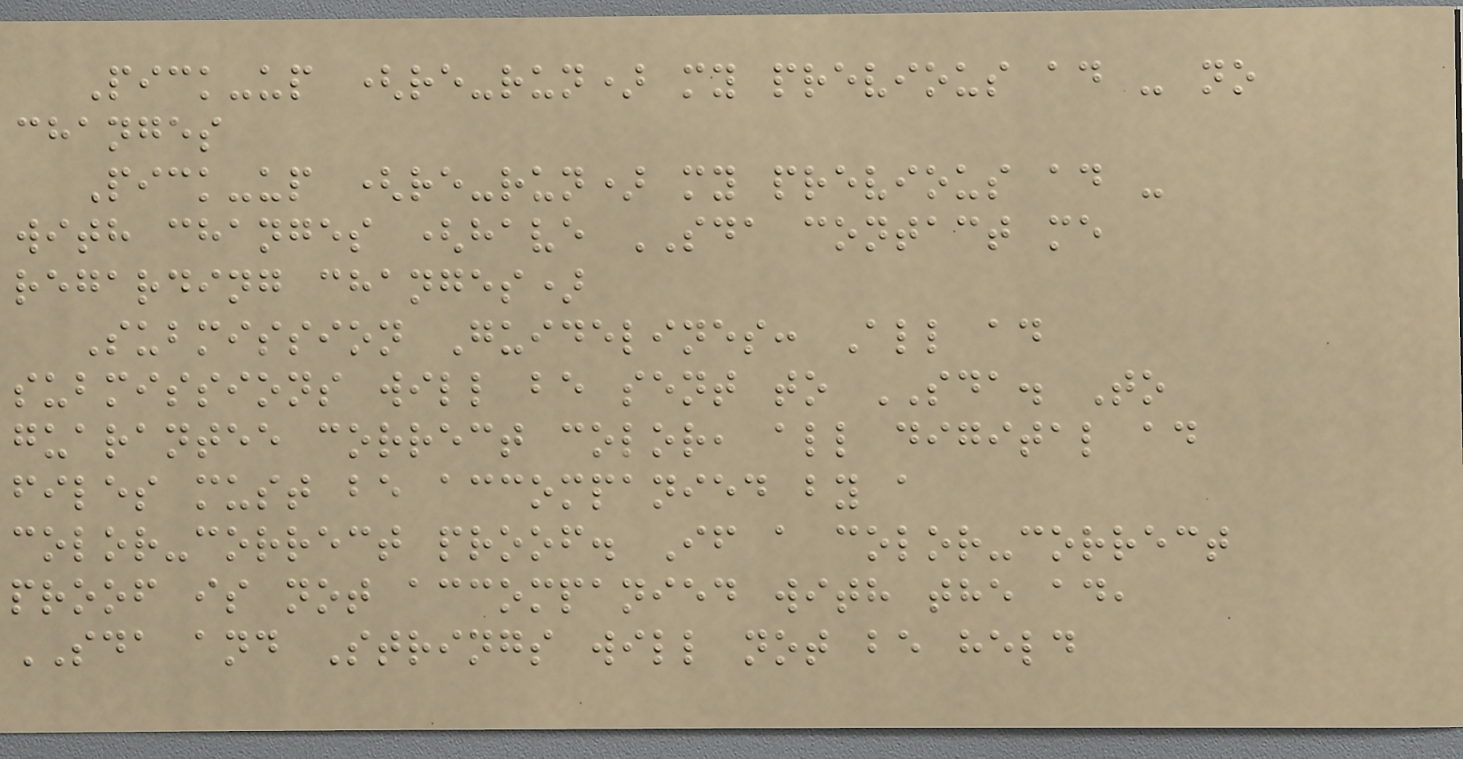Pick-up (re-run) my previous ad - no
changes
Pick-up (re-run) my previous ad -
with changes (have SDA contact me
regarding changes)
Submission Guidelines: All ad
submissions will be sent to SDA. To
guarantee correct color, all digital ad
files must be accompanied by a
color-correct proof. If a color-correct
proof is not accompanied with the ad,
SDA and Strings will not be held
